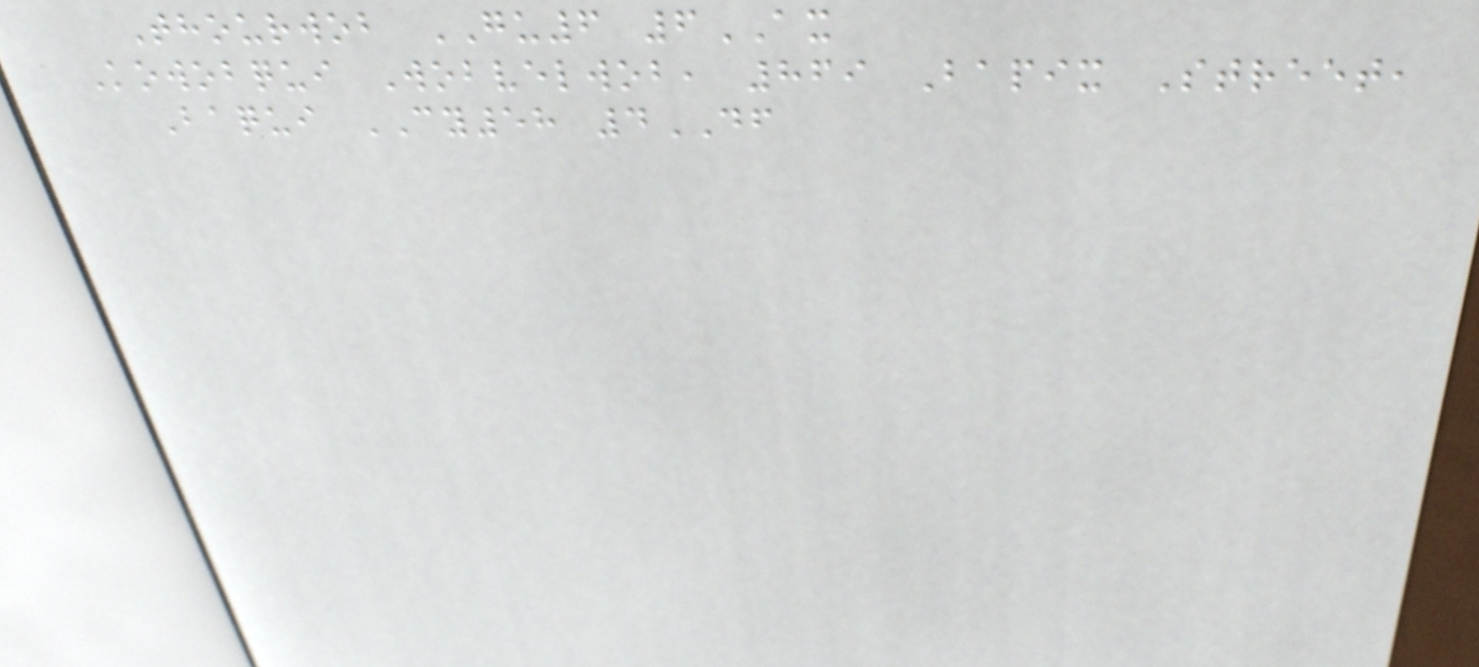Thourwob GU6 6AX
Kowobqui Wobvelwob, 869 Bapix Street,
Baqui CY58 4DF
